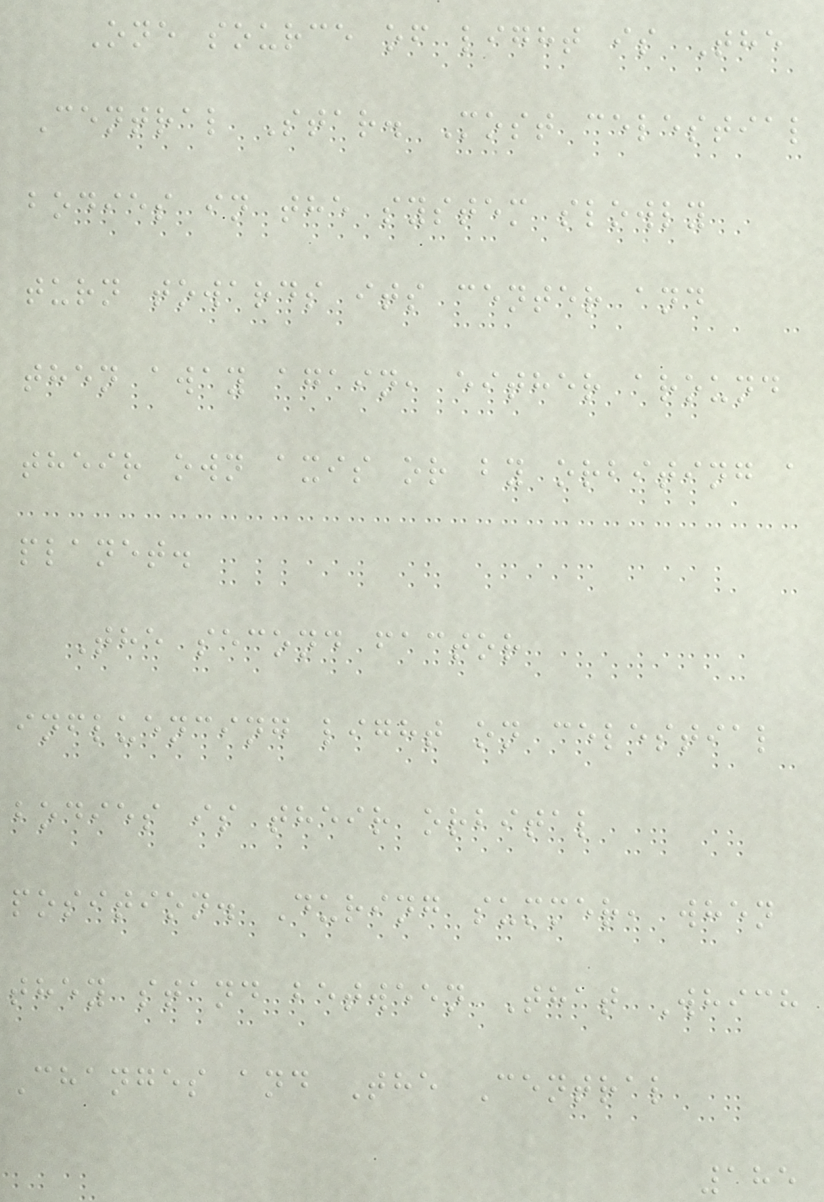One source of light is The
Central Star. Most celestial
bodies in the system slowly
turn towards its center and
then away again, either around
their own axis or by orbiting a
planet.
The second factor
influencing light on celestial
bodies is their orbital
position. During summer, when
they stand between That Which
Changes and The Central
185
